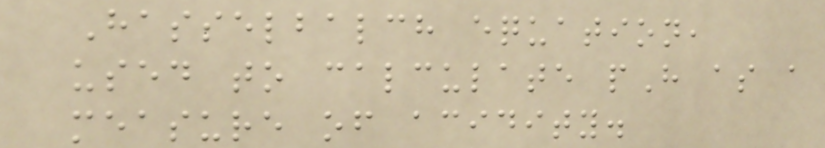Hasselbalch equation,
used to calculate pH as a
measure of acidity.
